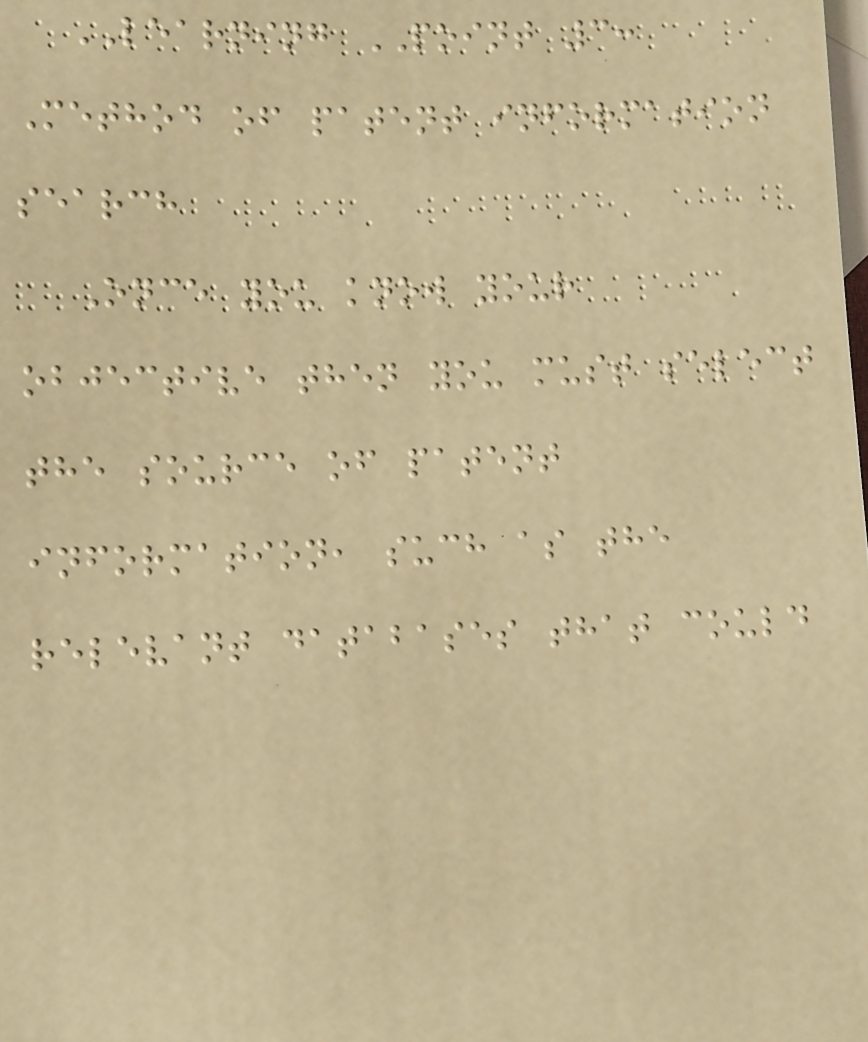LEARNING POINT 3:
Method of patent information
search
Once you know your
objective then you must select
the source of patent
information, such as the
relevant databases that could
